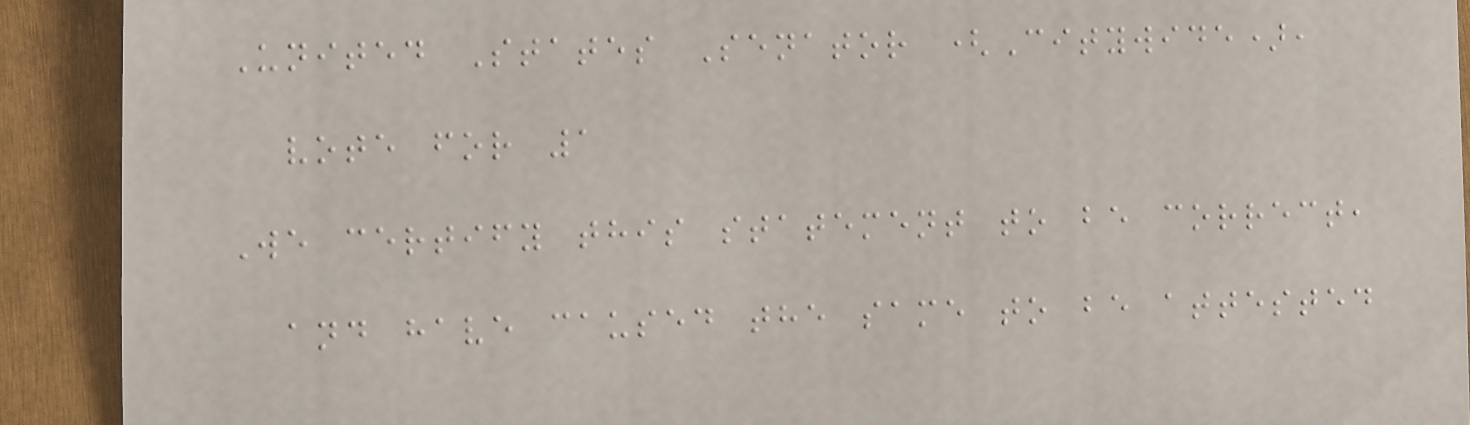United States Senator (Citywide),
vote for 1
We certify this statement to be correct,
and have caused the same to be attested
